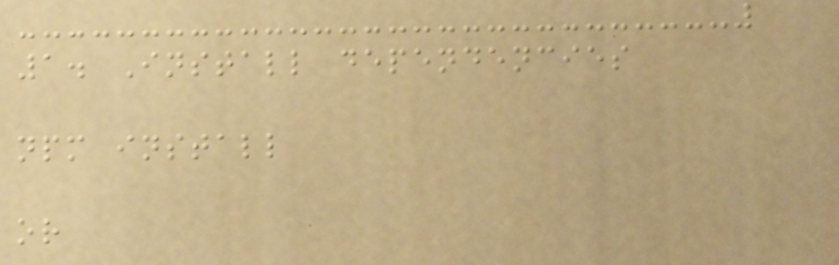1. Install dependencies
npm install
or
